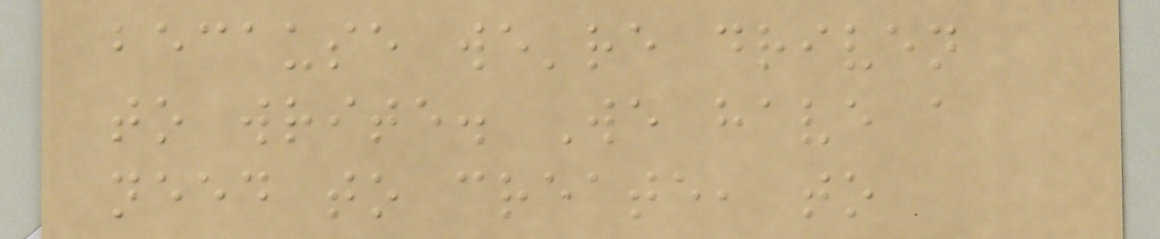because we're driven
to write. We have a
need to create, to
